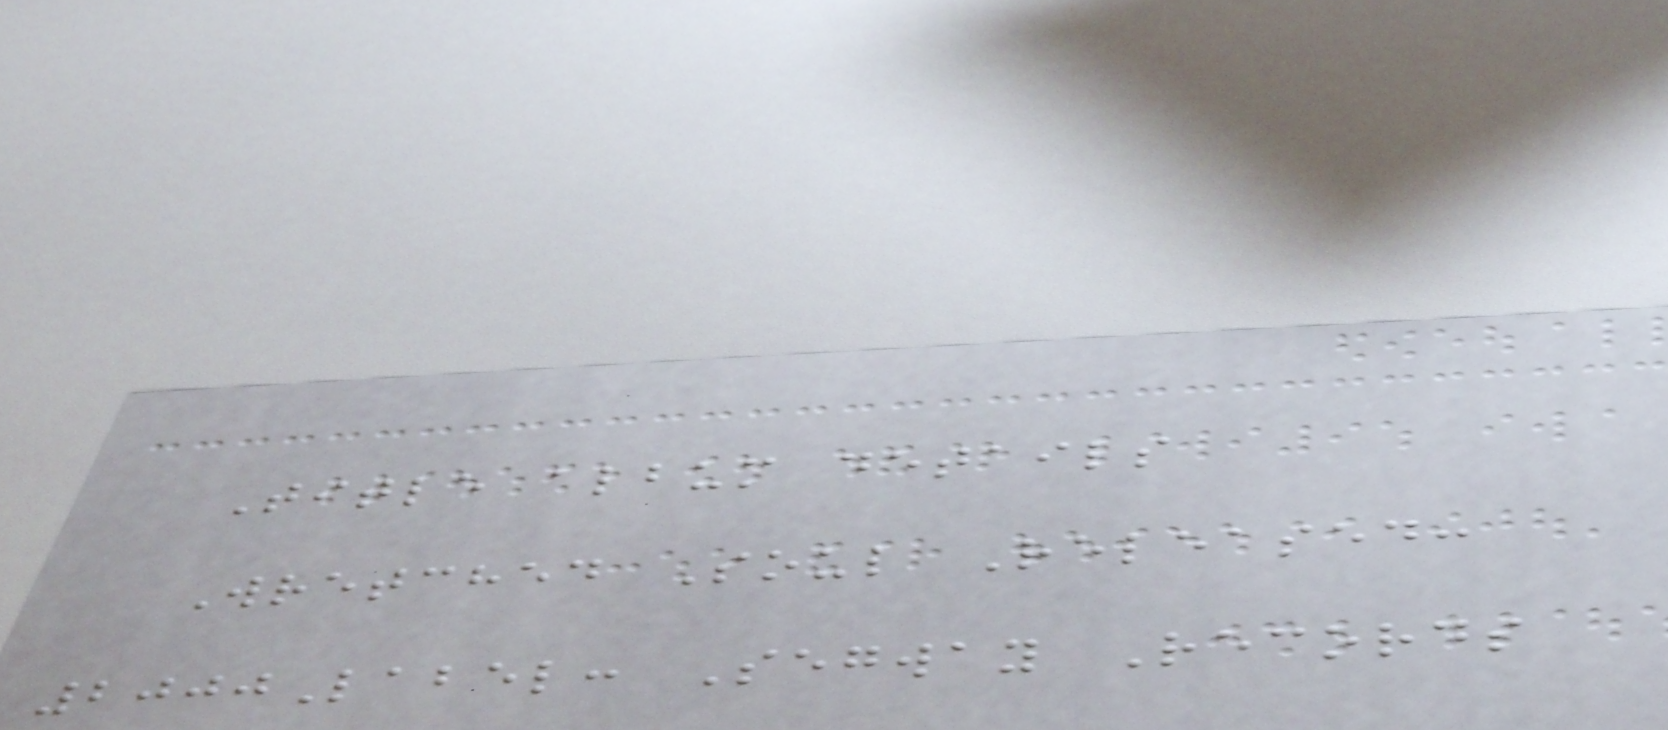Title album details
Wretched Soul Released:
2000Label: Segway Records
